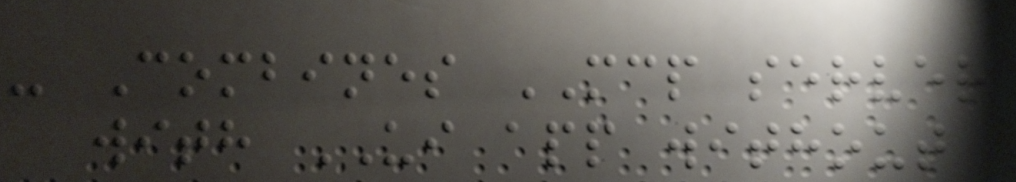- Combines MCP server
with UI app without
